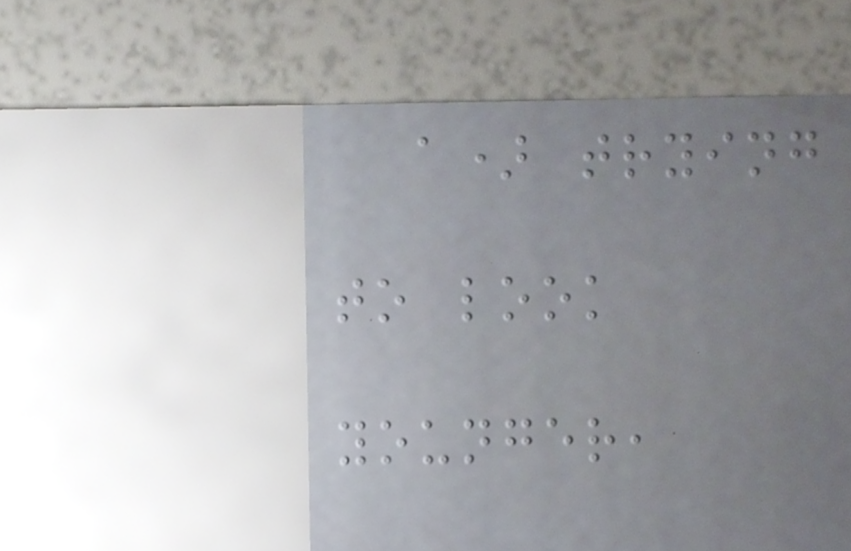a) trying
to look
younger,
